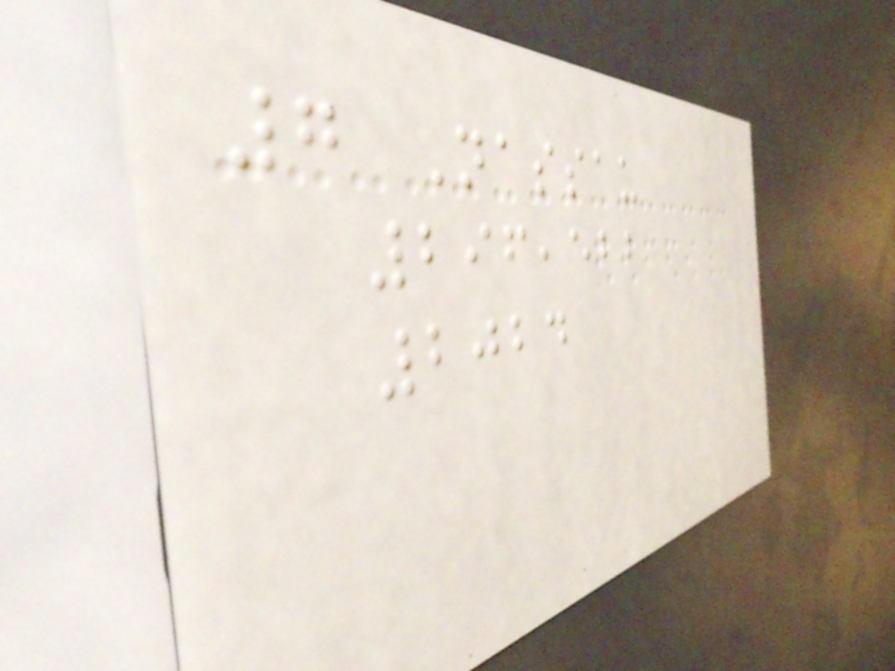7 Nassau
296,522
2024
